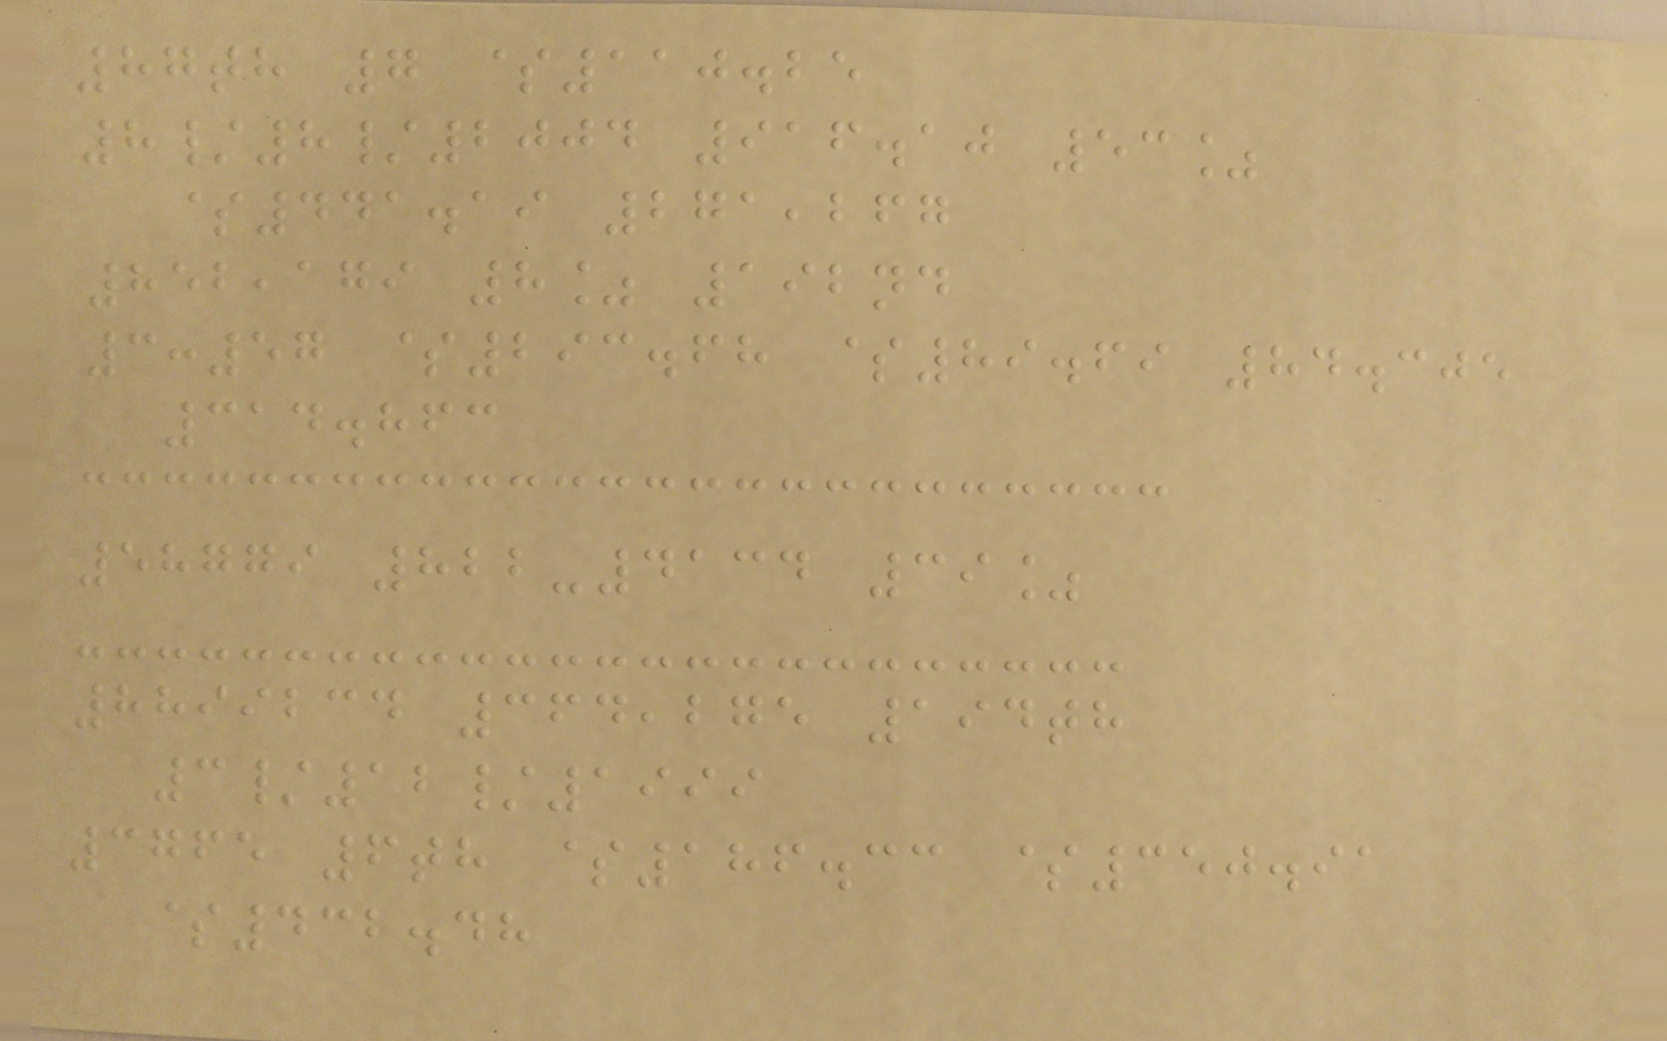87th 7 $110.25
8/8/2004 916.10 53%
$441.19 271,267
852,179 8% 192nd
3:57 $293.68 $89.69 84.305
314.863
58779 822-4134 39%
8899234 364,275 194th
3/12/1999
3765 6th $186.33 $350.91
$432.48
